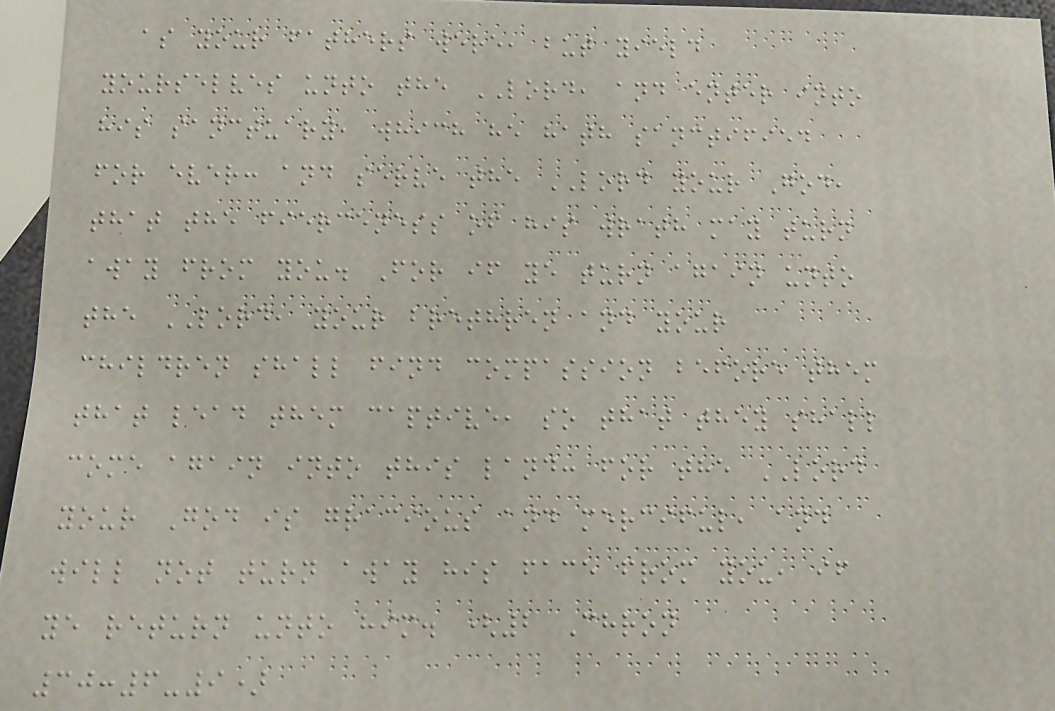as your fathers were, but yield
yourselves unto the LORD, and enter into
his sanctuary, which he hath sanctified
for ever: and serve the LORD your God,
that the fierceness of his wrath may turn
away from you. For if ye turn again unto
the LORD, your brethren and your
children shall find compassion before them
that lead them captive, so that they shall
come again into this land: for the LORD
your God is gracious and merciful, and
will not turn away his face from you, if
ye return unto him. (2 Chron
30:6-9)
